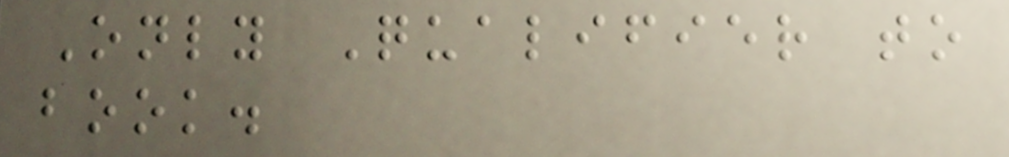Only Qualifier to
book.
